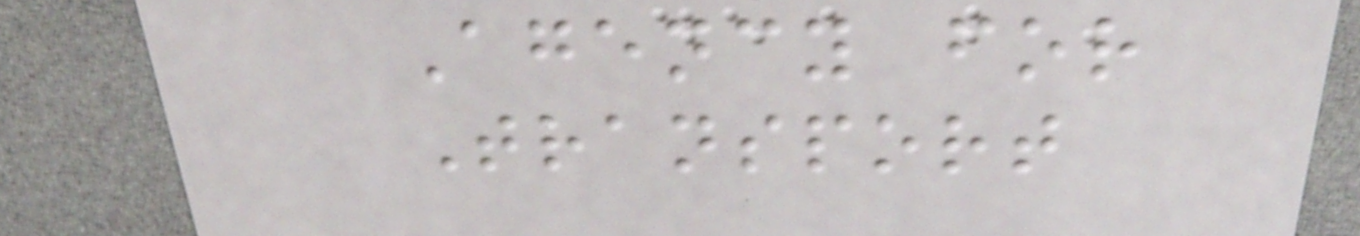Agency for
Transport
